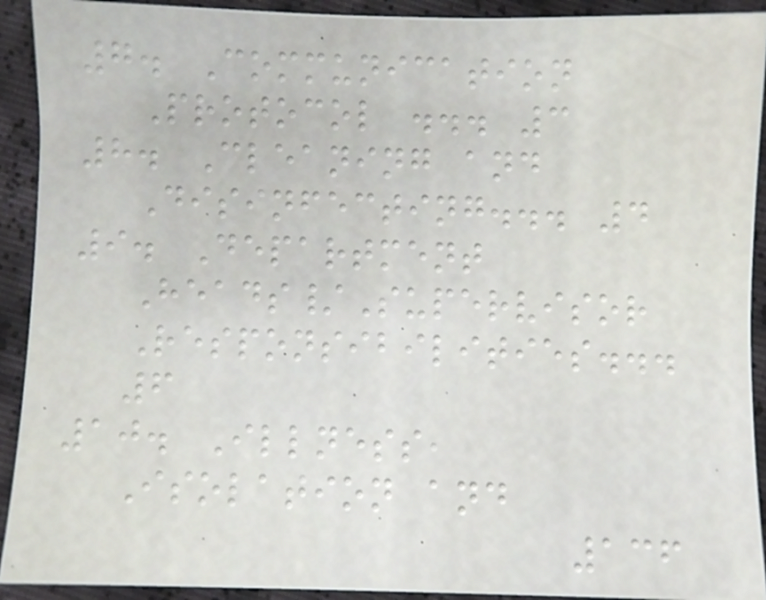7. Communication
Protocol ... 3
8. Cleaning and
Disinfecting... 4
9. Department
Heads/Supervisor
Responsibilities...
6
10. Illness,
Isolation and
136
